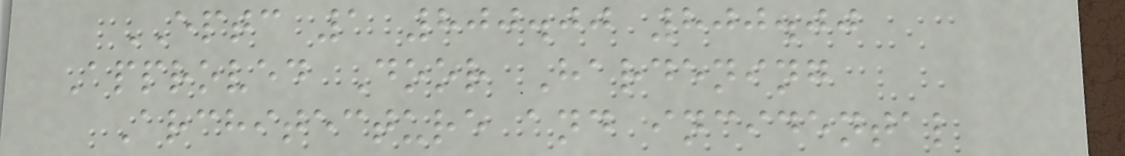EPTC 1 800.00 800.00
Approved Door Hardening
Architecture and incidental
